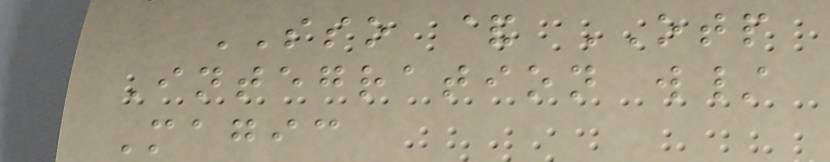SSO & OTP
Integration w/
Magic
